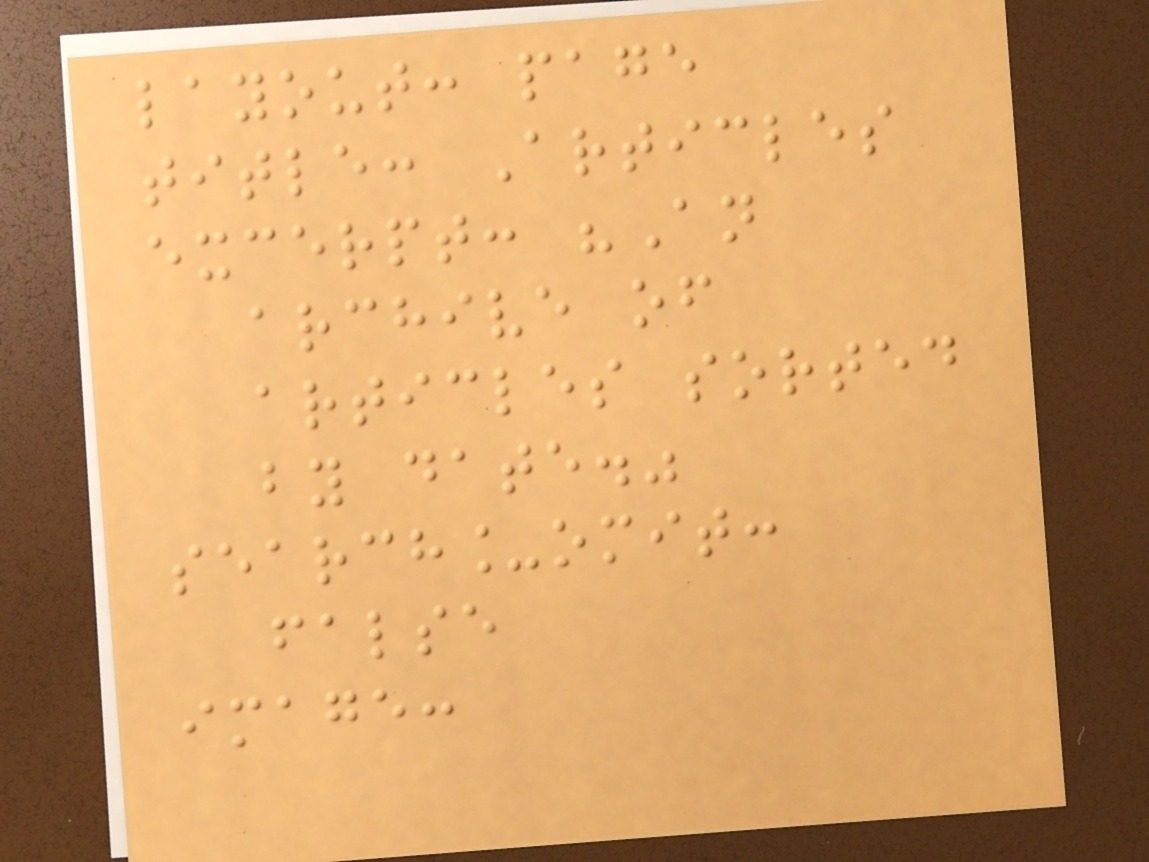layout: page
title: Articles
excerpt: "An
archive of
articles sorted
by date."
search_omit:
false
image:
